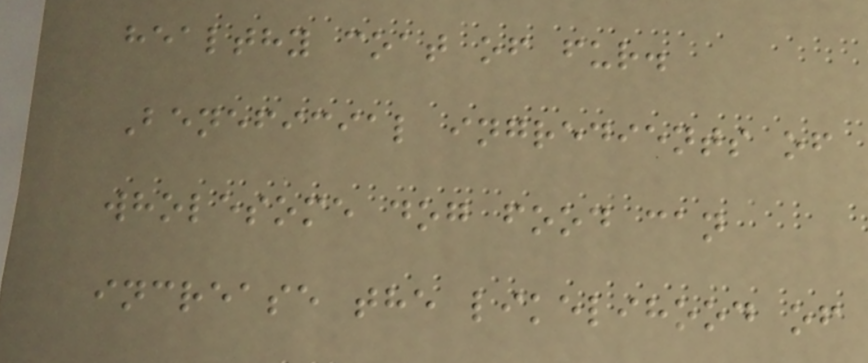healthy coat of fur.
Beneficial ingredients of
wholesome dog food can
increase the likelihood of
